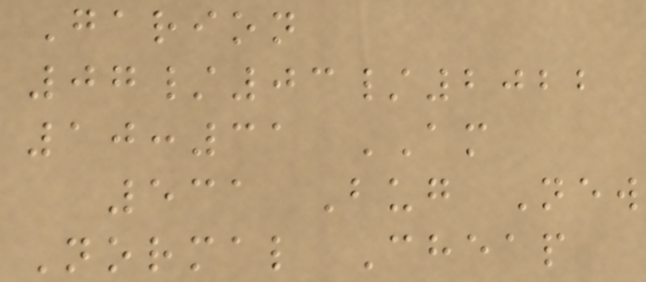Garion
07/03/2022
10:31 AM
531 Bug New
Normal Cheap
